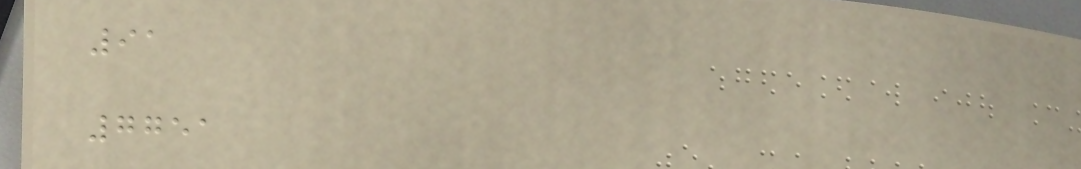91
7751
